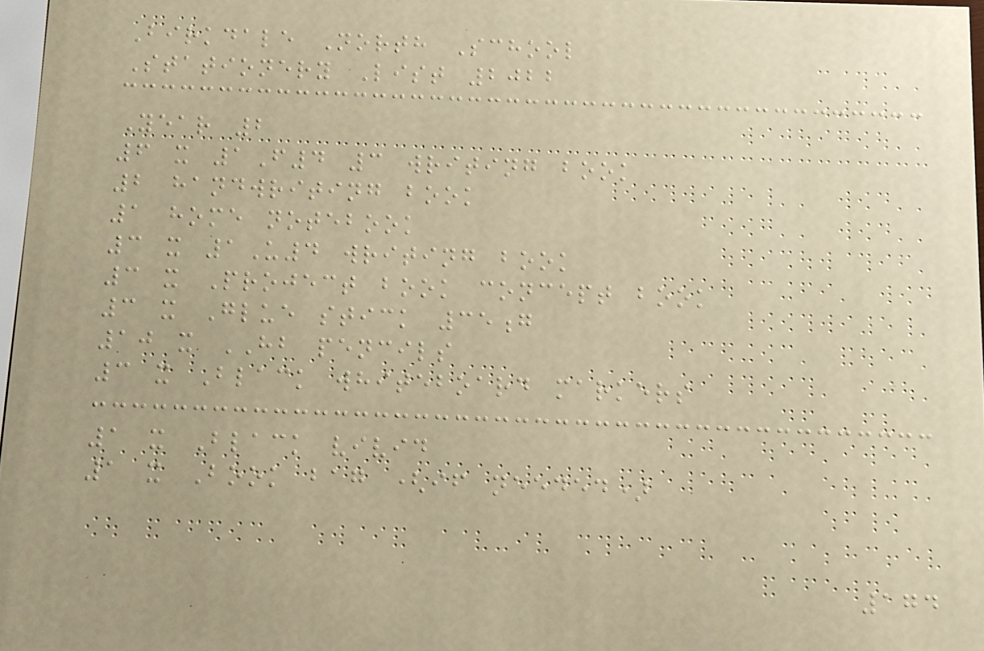Birkdale North School
Stationery List 2022
Year 2
6 x 1F4 3 writing book
2 handwriting book
1 home notebook
3 x 1U4 writing book
3 x Project book concept book
3 x Glue stick 35g
10 x HB pencils
3 x Black whiteboard markers
1 x Black vivid
1 x Book bag (if needed)
174
